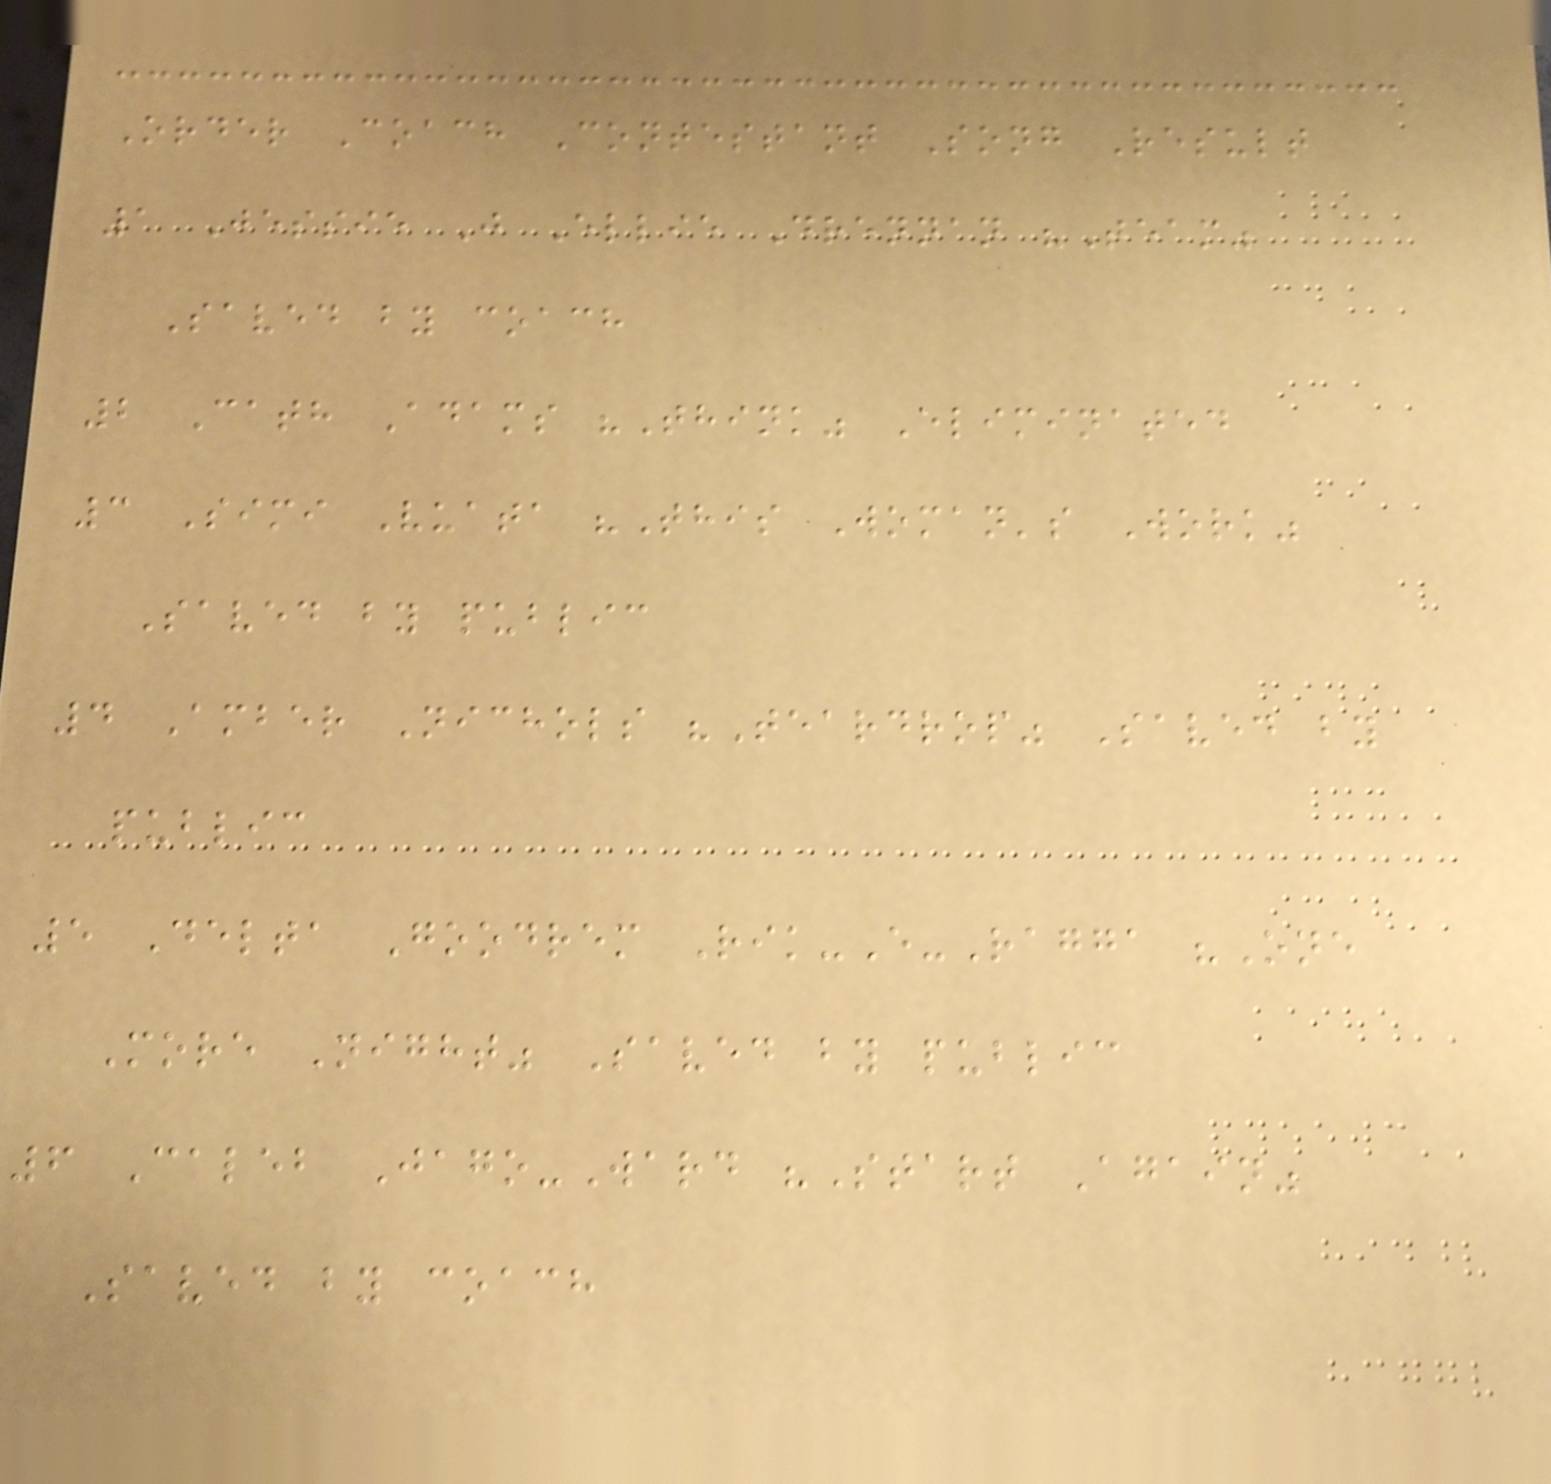Order Coach Contestant Song Result
1 Jessie J Ellie Drennan "Team"
Saved by coach
2 Cath Adams "Think" Eliminated
3 Simi Vuata "This Woman's Work"
Saved by public
4 Amber Nichols "Teardrop" Saved by
public
5 Delta Goodrem Rik-E-Ragga "One
More Night" Saved by public
6 Caleb Jago-Ward "Start Again"
Saved by coach
